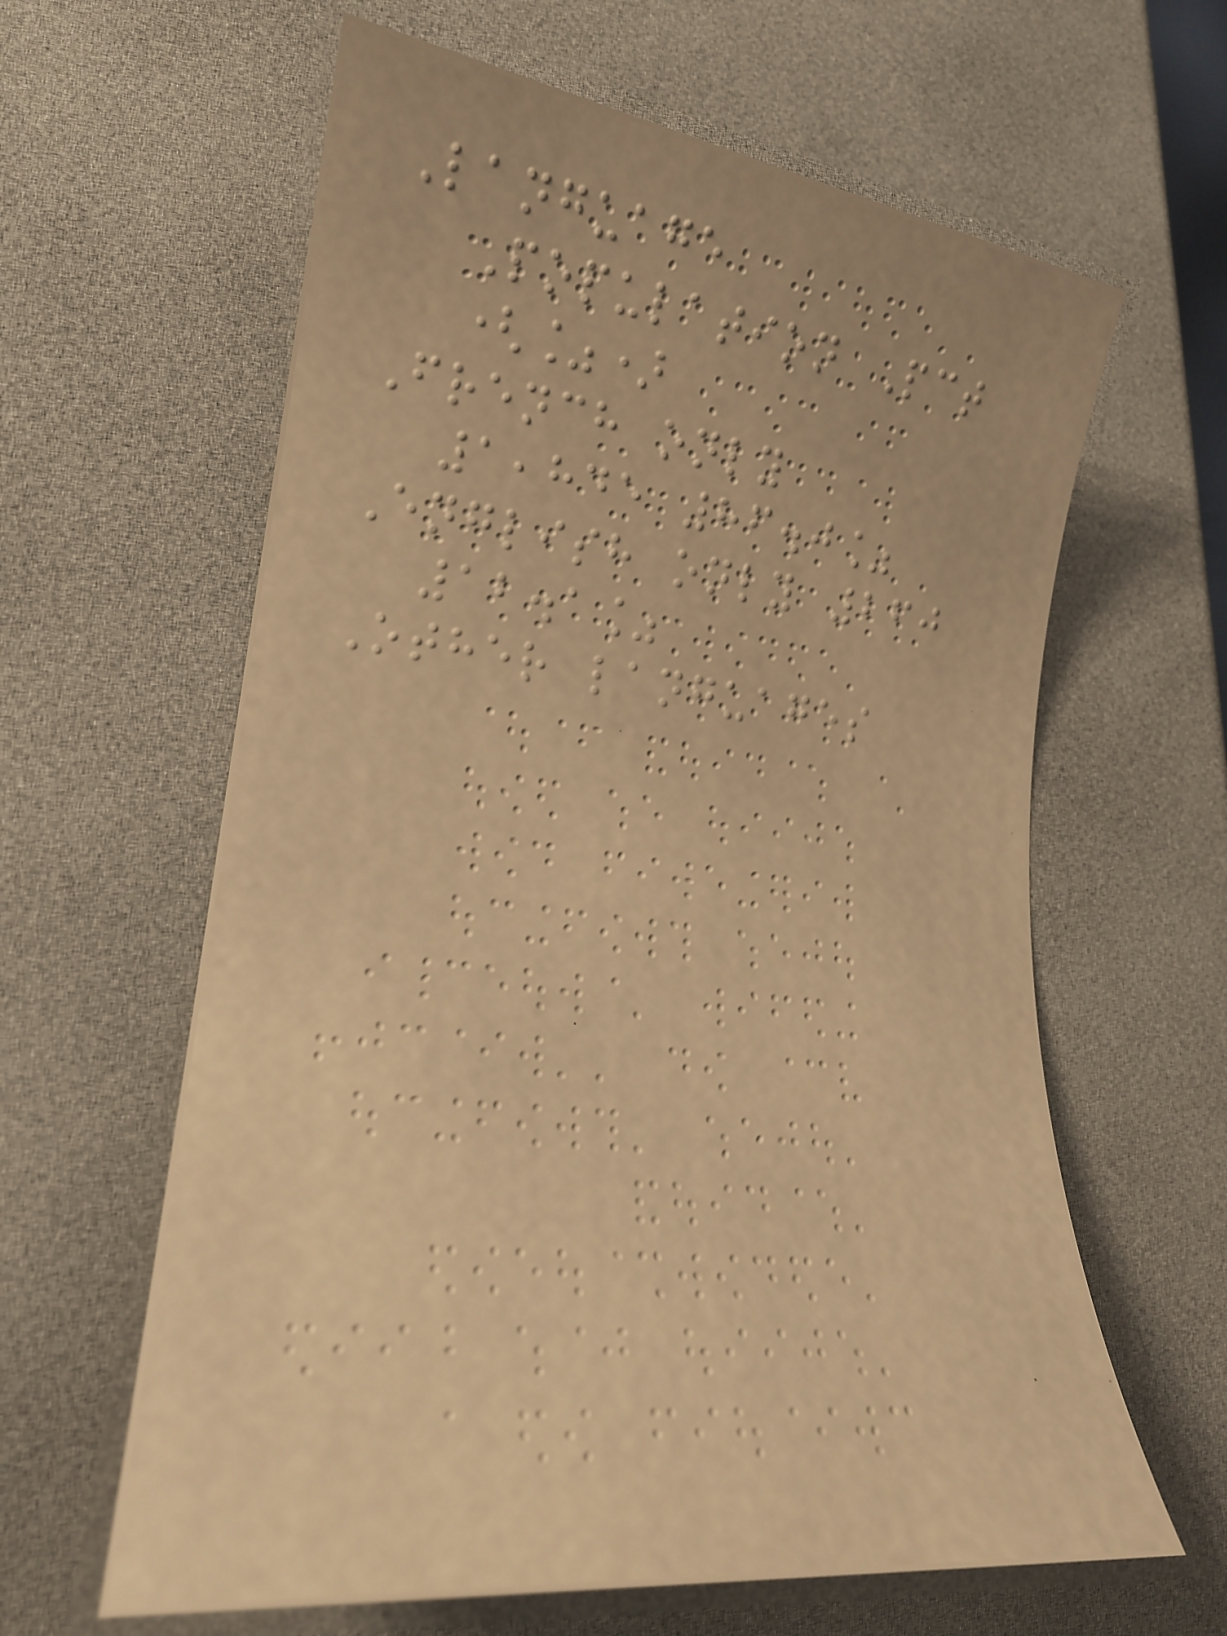Language
Population Pct
(%)
French only
1,845 86.0%
English only 260
12.1%
Other languages
